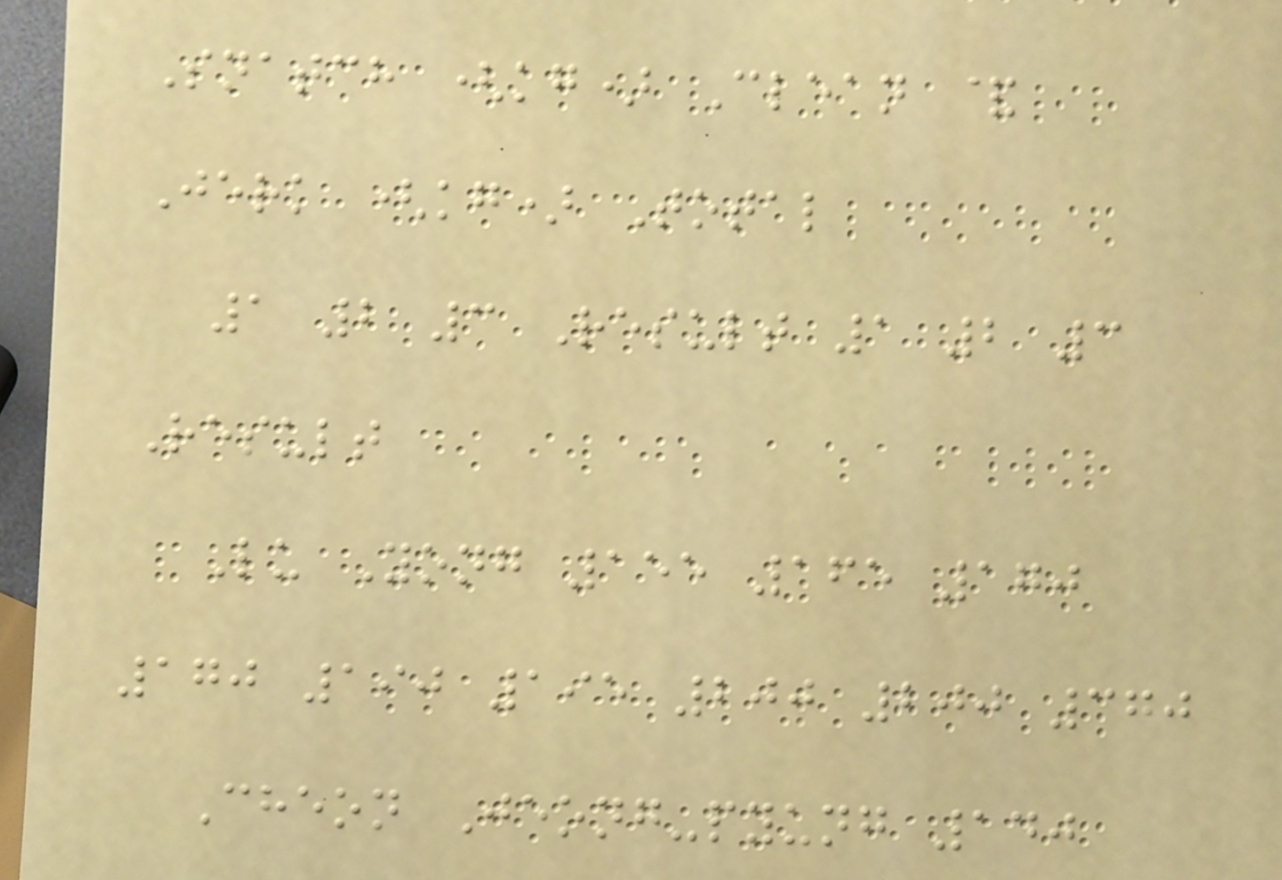Snatch (kg) Clean &
Jerk (kg) Total
1 2 3 Result 1 2 3
Result
Lu Yong 155 165 170
170 190 195 200 200 370
Cheon Jeong-pyung 140
